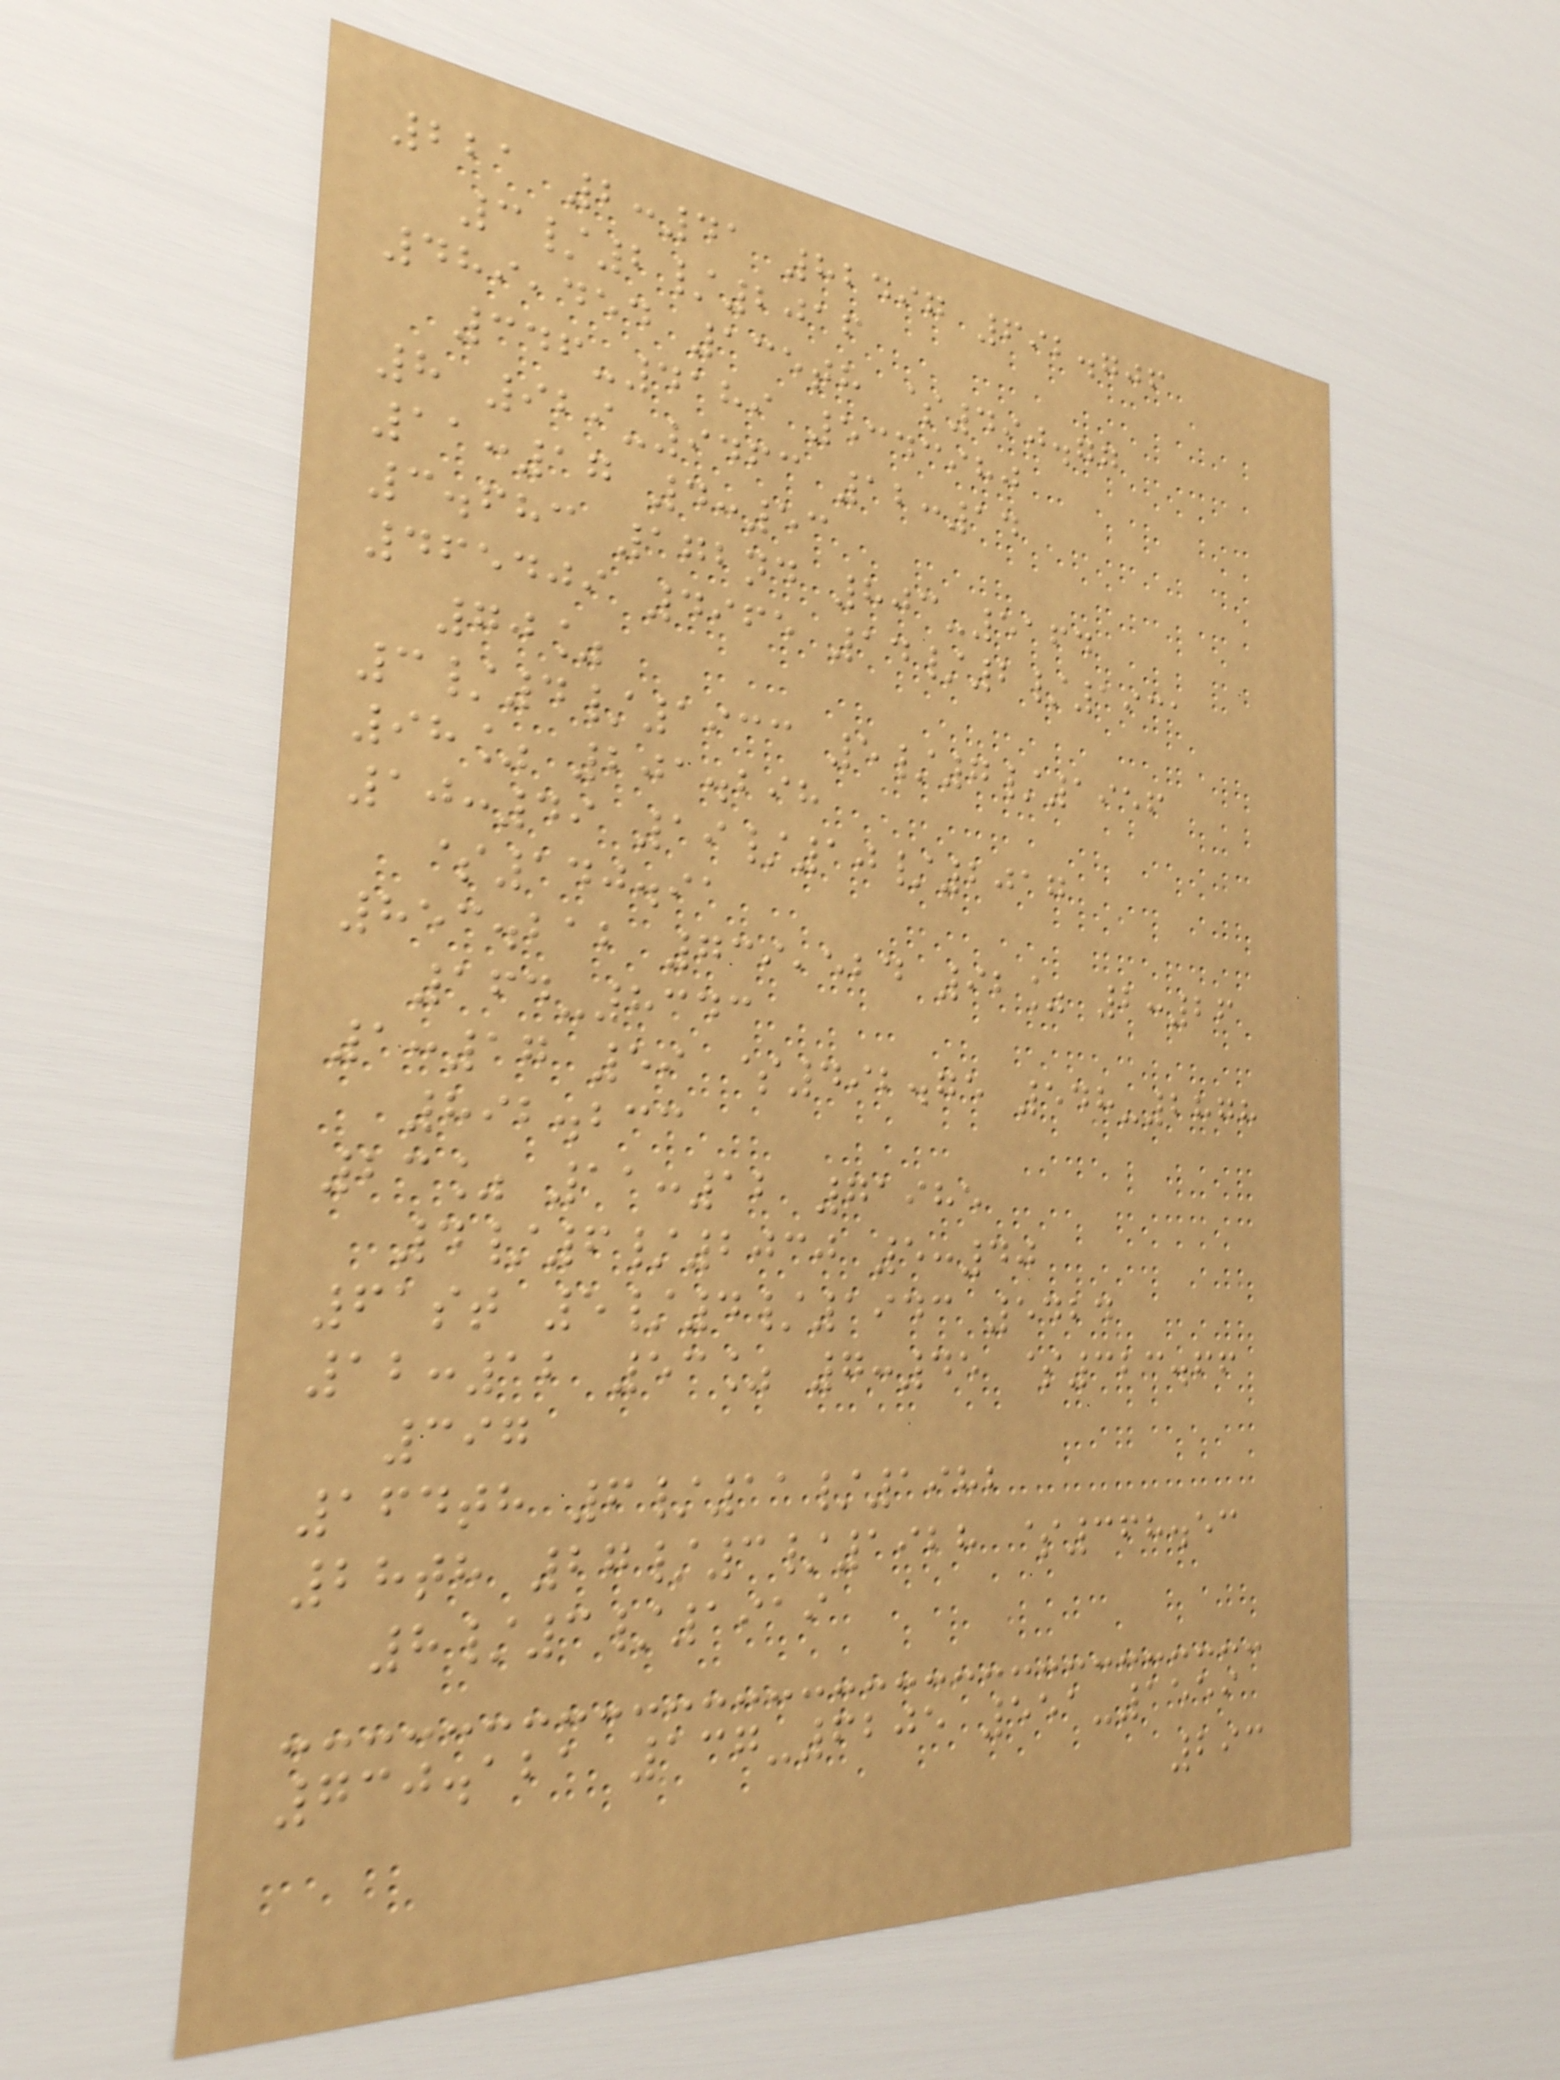221 2:41 82497 692.706
3/2/2016
489,454 135th $490.77
346-4189 5343980
8 929-9463 12:14
11:17 4:53
3.683 172nd 803-5164
465409 4965 14/2/1931
70%
3/4/1933 5/7/1956
98% 201.298
10:49 19/10/2017
$140.91
853.212 739,524 92% 2:26
164-8343
1:17 59 $492.75 548-2878
892.233
23% 11:12 71985
4/6/2030 5:40
61st 5/4/1943 5424
12:12 53% 7:45 $323.66
397
164th 6/11/1982
28th 27/3/1928 $368.53
8/3/1919
730.121 137-6205 551-1559
293
